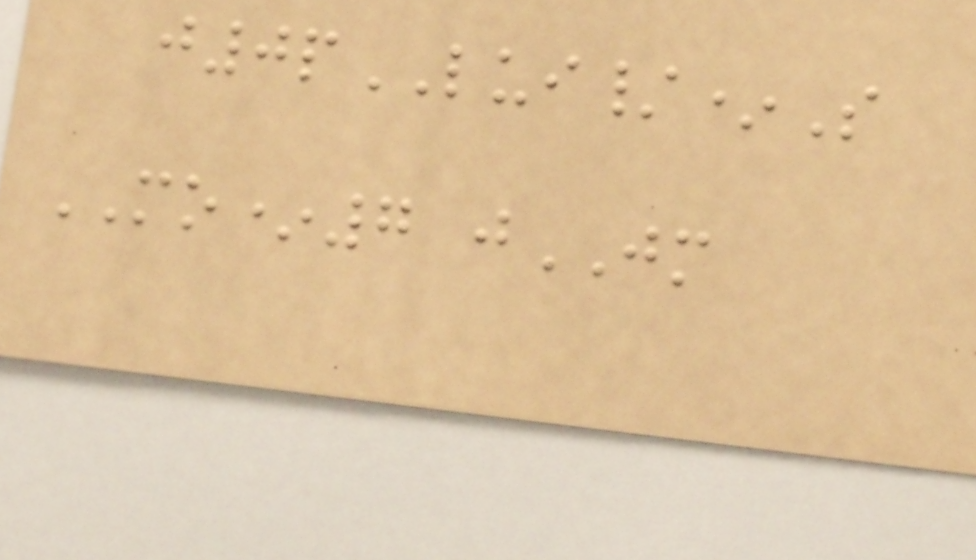j0pLUI/*S
MO*7 jJM
